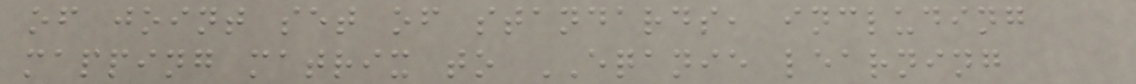of joint set of standards, including
mapping matrix to EQANIE learning
